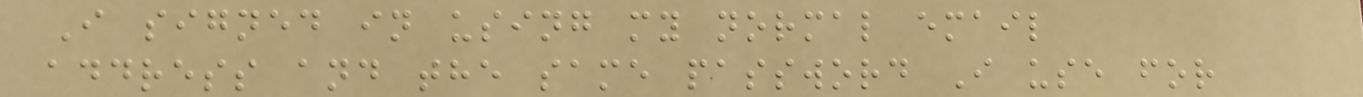I signed in using my normal email
address and the same password I use for
